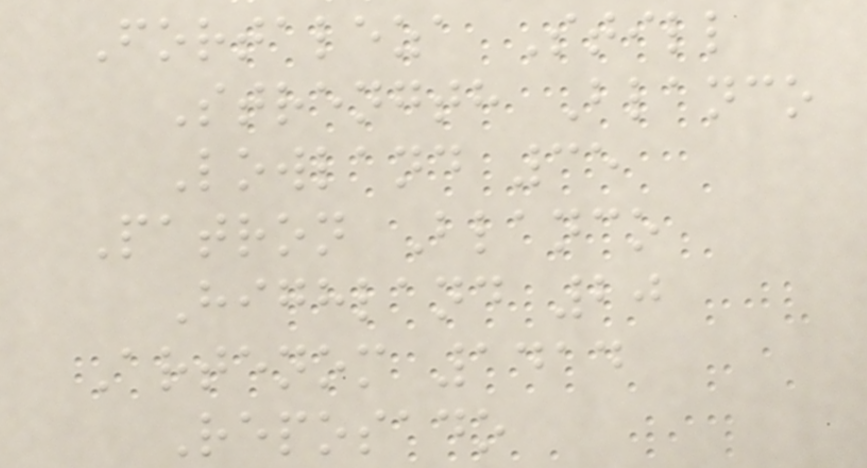Fortaleza Still
Strength Blanco
Lowland 35
Patron Blanco
Highland 20
Artenom 1414
Reposado
